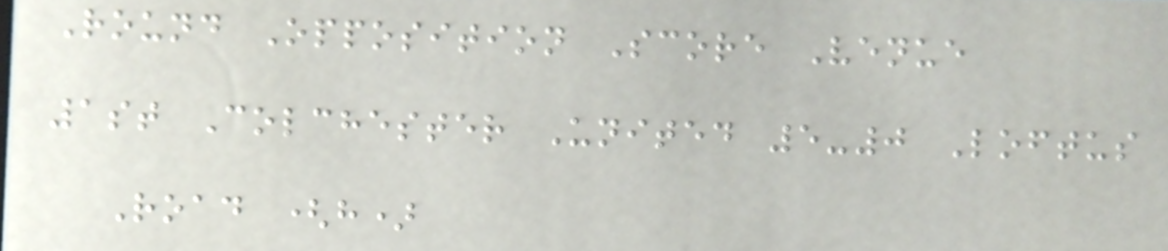Round Opposition Score Venue
1st Colchester United 5-0 Loftus
Road (h)
